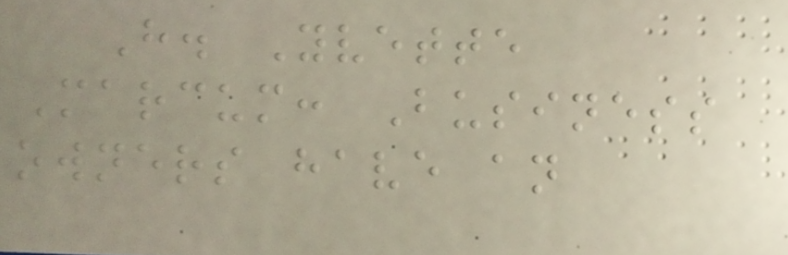H. Yvette
Marcum: Business
owners have an
